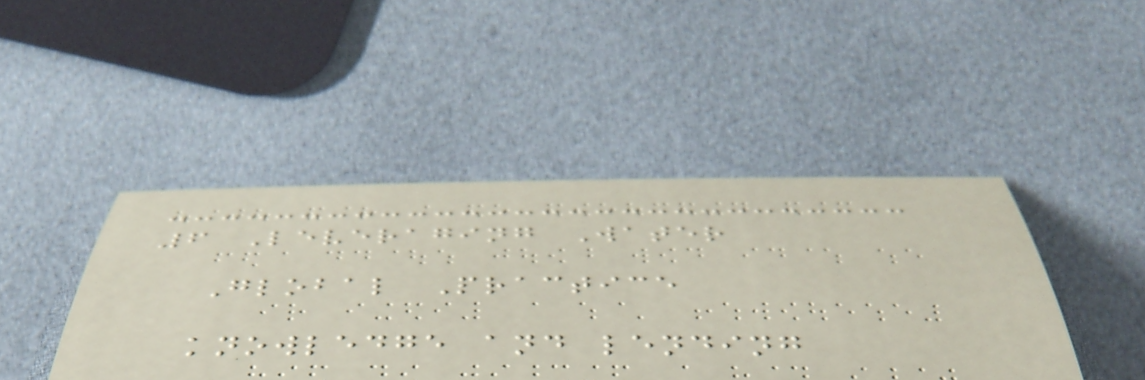6 Leveraging Water
Global Practice
knowledge and lending
